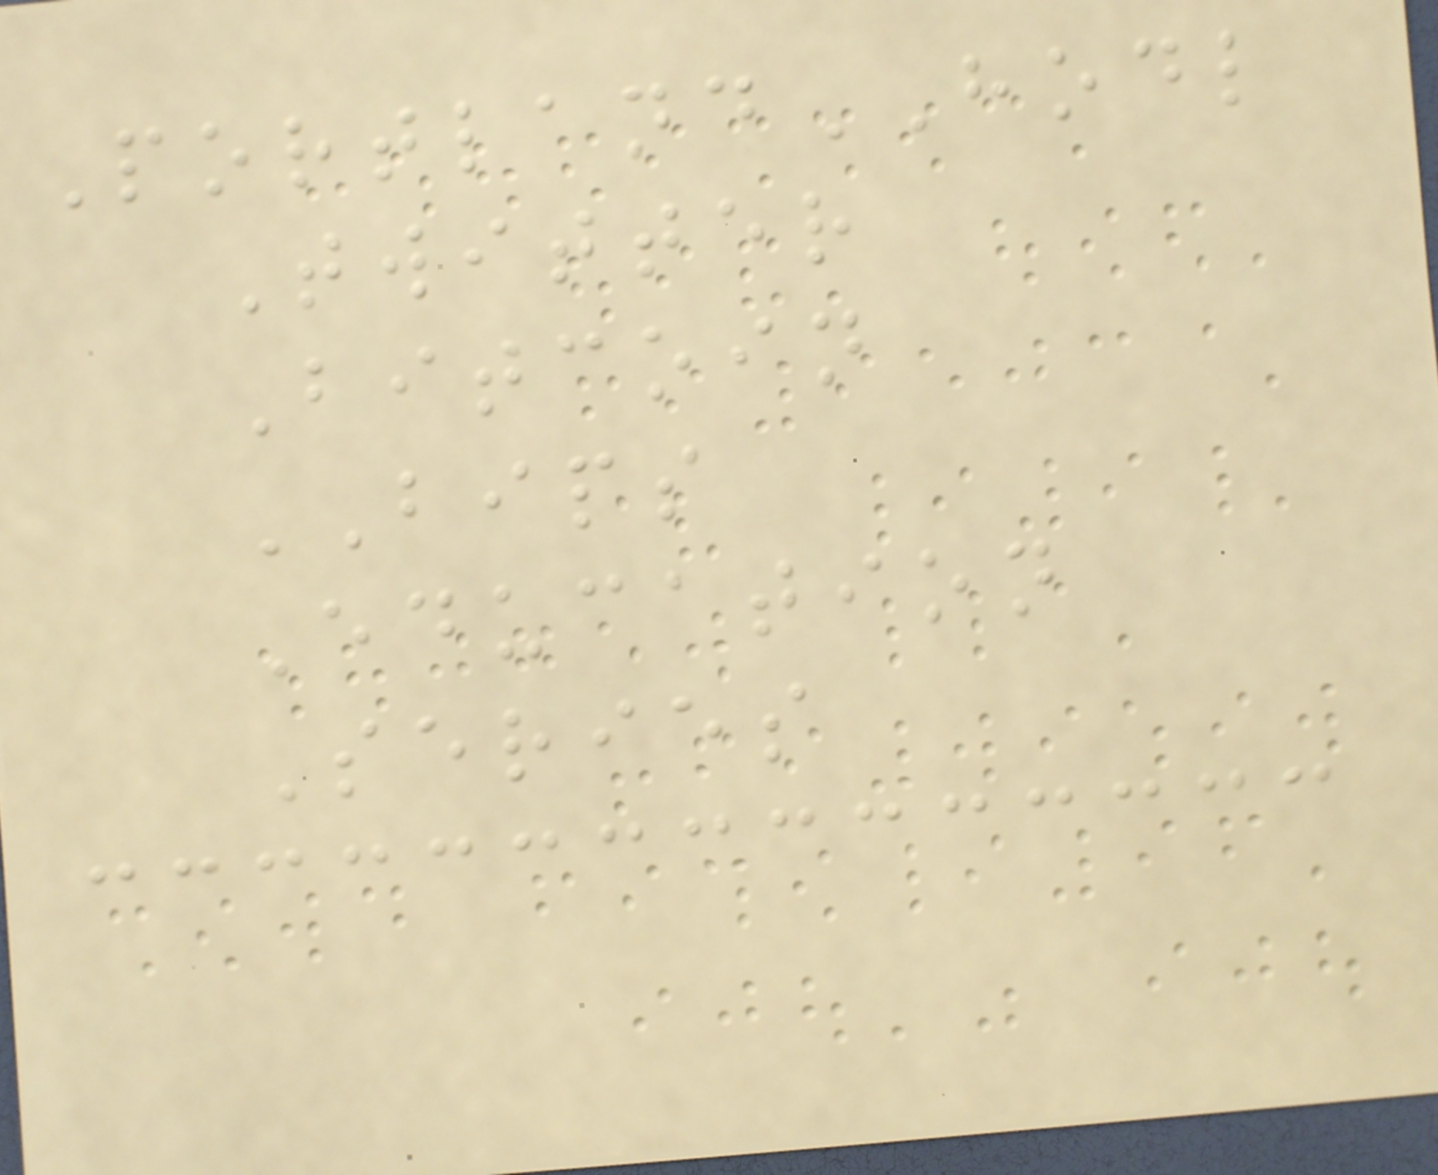PortlandHODL
Twitter
Bitcoin
BIPS
Education
Series
